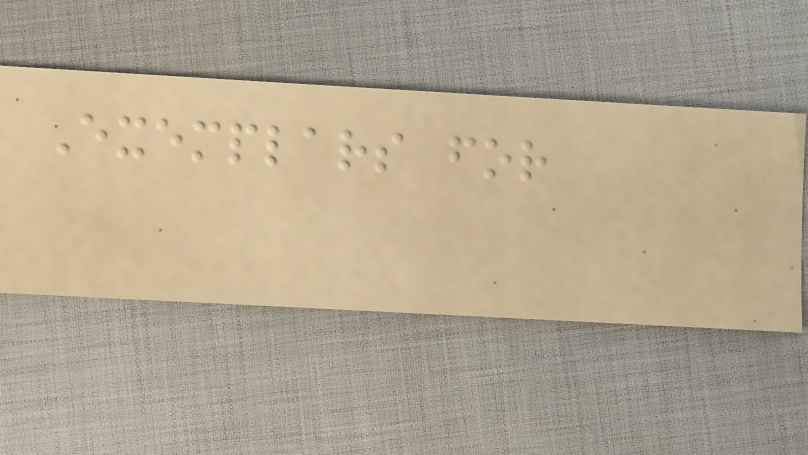Exemplars for
